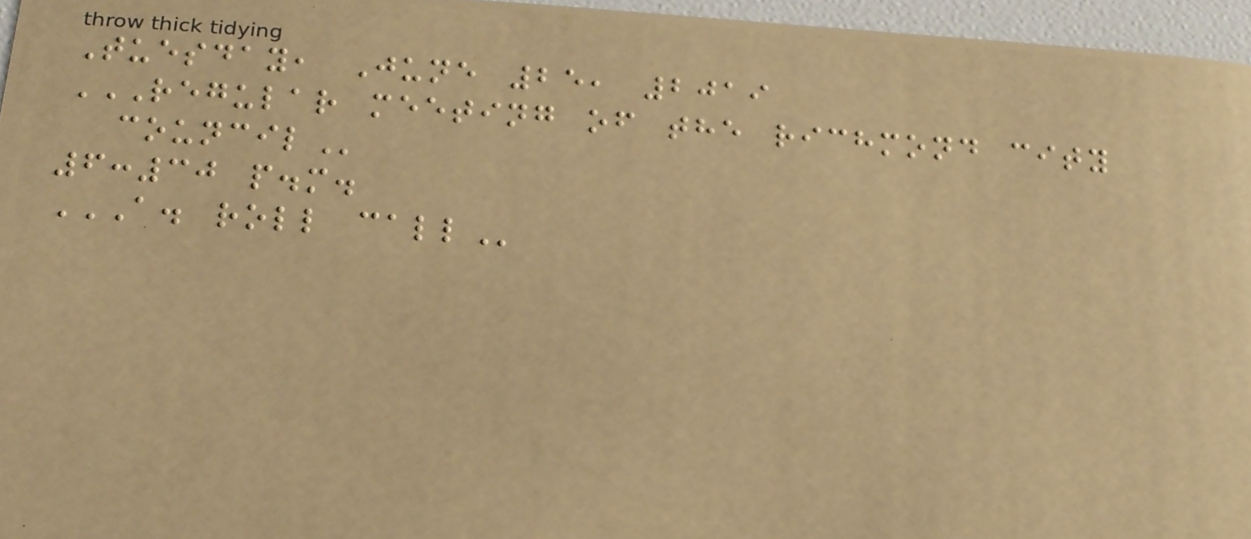Tuesday, June 25, 2019
REGULAR MEETING OF THE RICHMOND CITY
COUNCIL
6:30 p.m.
A. ROLL CALL
